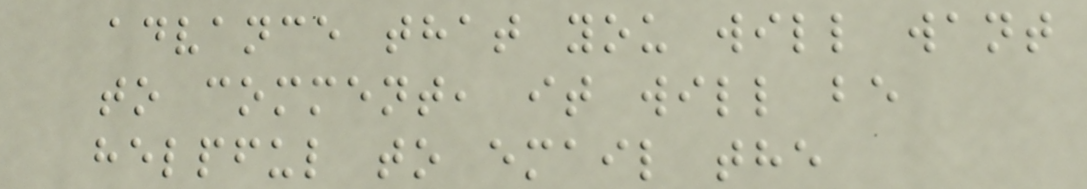advance that you will want
to comment, it will be
helpful to email the
